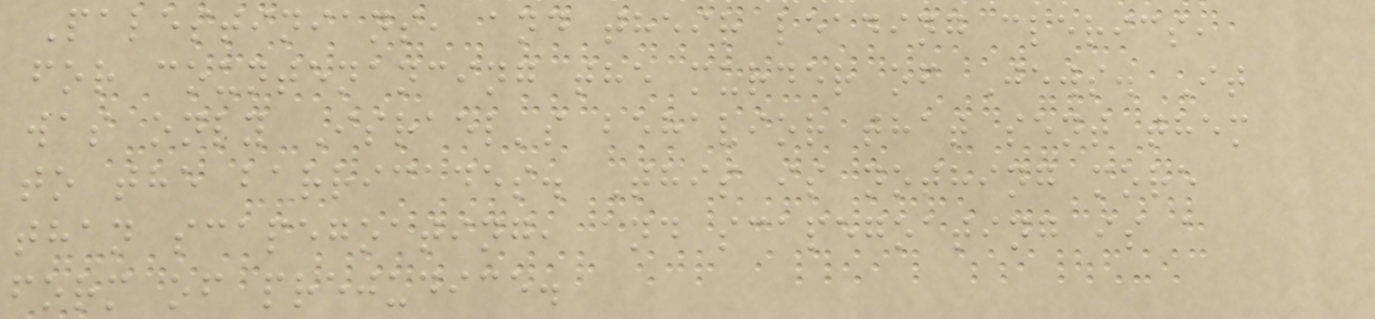Palestinians, and their leading clerics,
for countenancing the murder of Jews. It
was only Israel's behavior that sent them
to the barricades. This is nothing more
than scapegoating, and scapegoating is a
form of prejudice.
